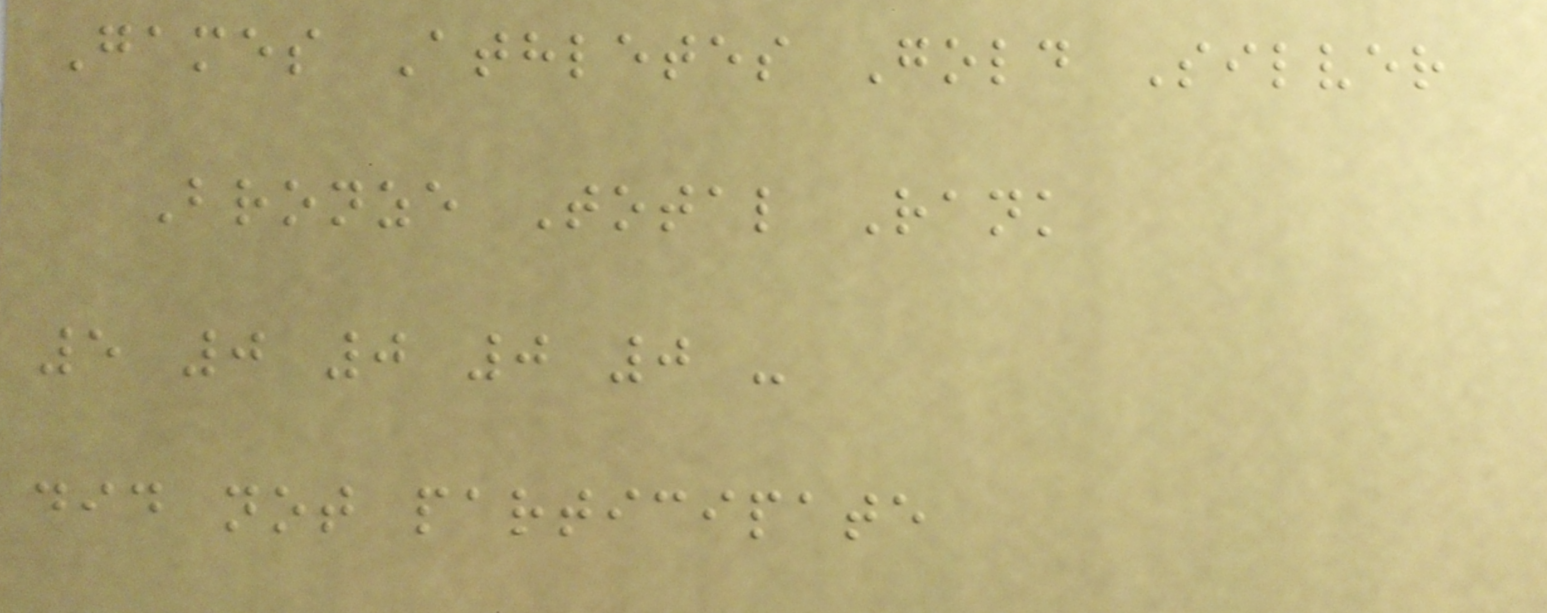Games Athletes Gold Silver
Bronze Total Rank
5 0 0 0 0 -
did not participate
